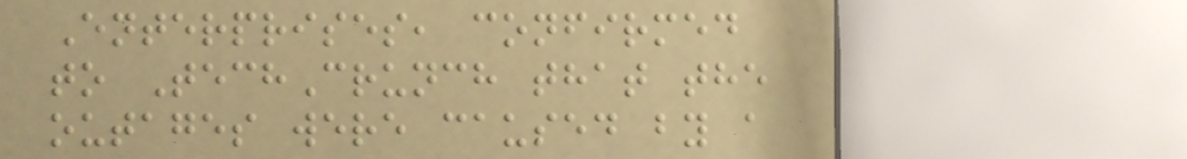Enterprises, confirmed
to TechCrunch that the
outages were caused by a
